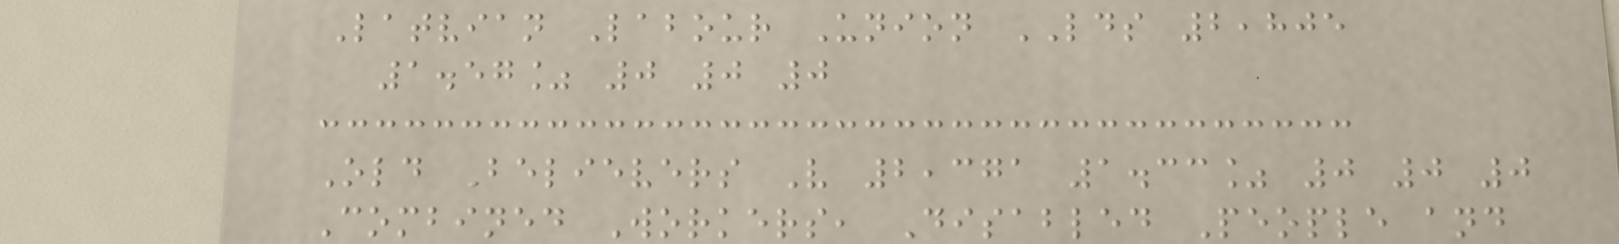Latvian Labour Union LDS 2,805
1.57% 0 0 0
Old Believers V 2,371 1.33% 0 0 0
Combined Workers, Disabled People and
